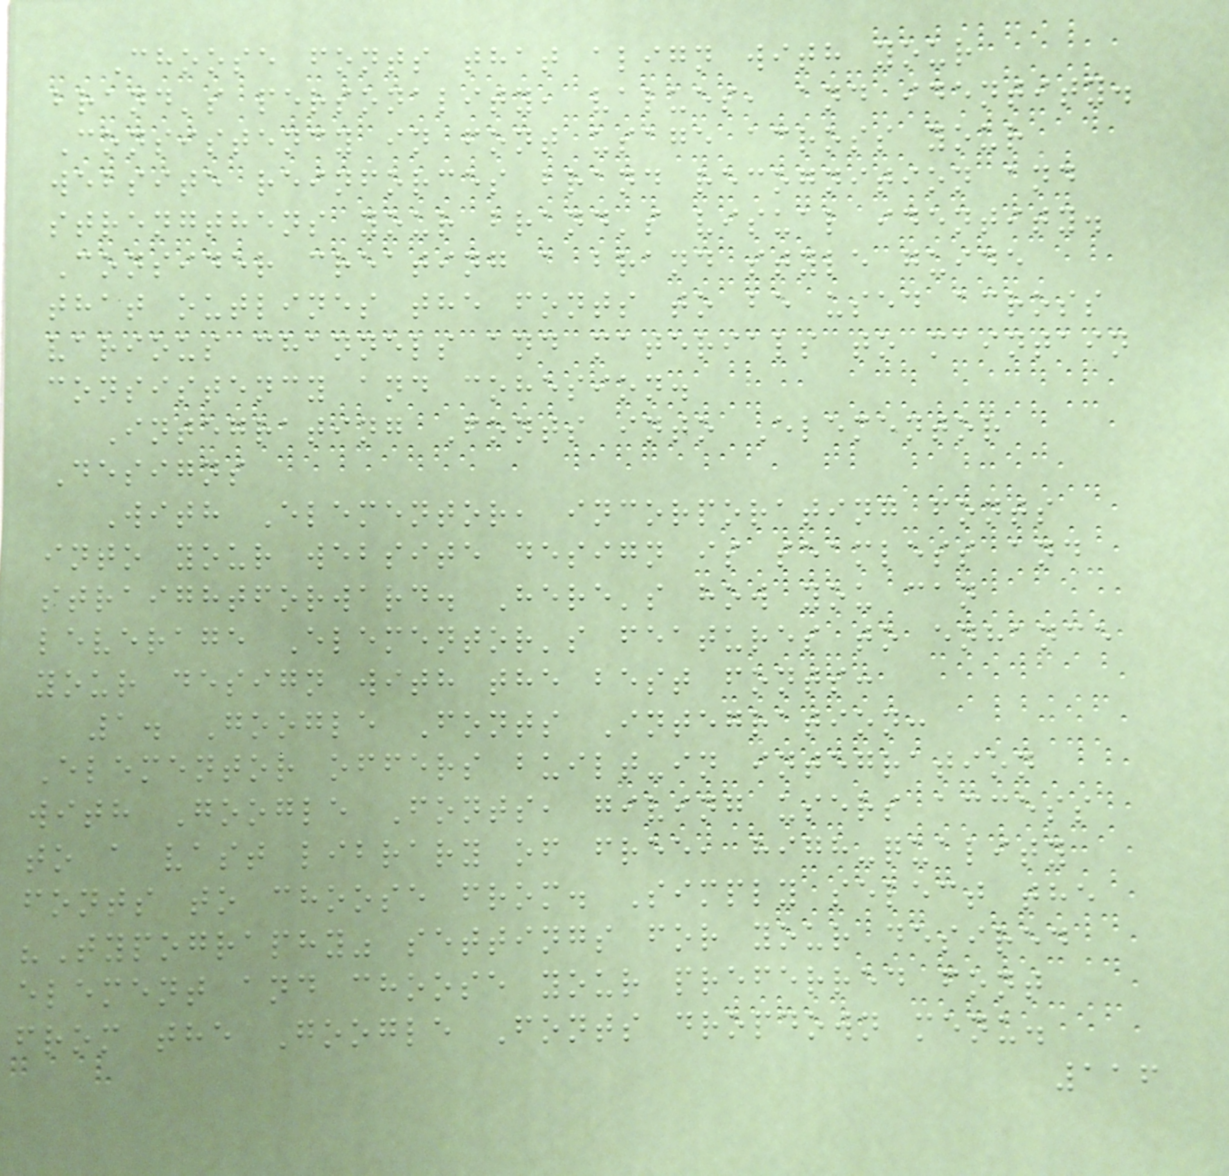Choose fonts that align with your
brand's personality, values, and identity.
Consistency in font usage across your
website reinforces brand recognition and
strengthens your brand's visual identity.
Consider creating a brand style guide
that outlines the fonts to be used across
various channels and materials to maintain
consistency and cohesion.
Integrating Fonts into Elementor
Designs
With Elementor, incorporating fonts
into your website design is seamless and
straightforward. Here's how you can
leverage Elementor's features to enhance
your design with the best fonts:
1. Google Fonts Integration:
Elementor offers built-in integration
with Google Fonts, giving users access
to a vast library of free, high-quality
fonts to choose from. Simply select the
"Typography" settings for your desired
element and choose your preferred font
from the Google Fonts dropdown menu.
116
